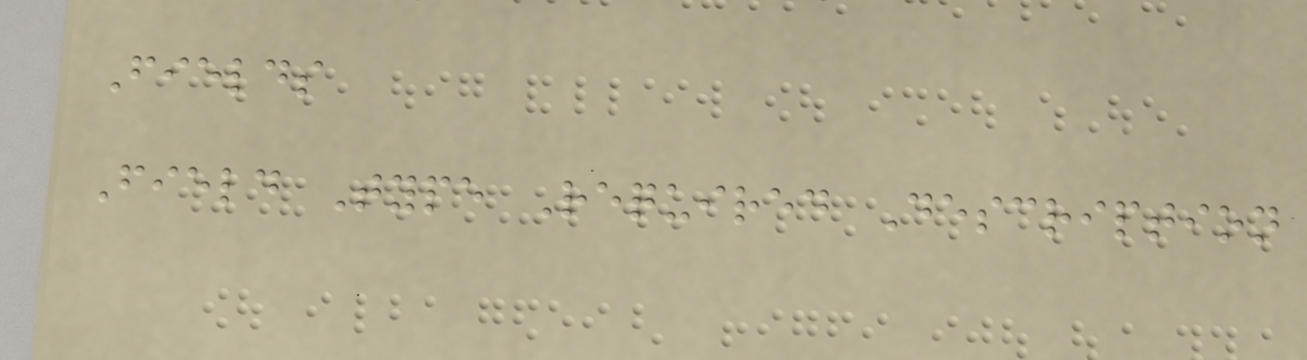Fields
Field Type Required Description
